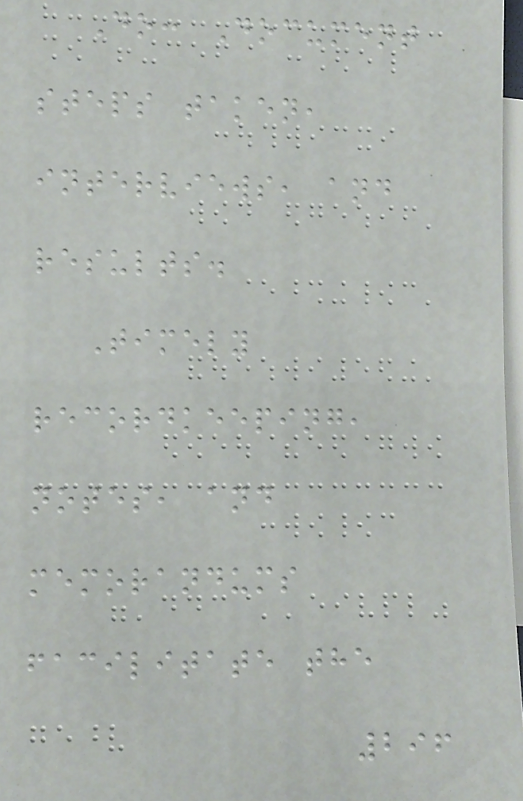Do: Document
steps taken,
interviews, and
results.
Timely
recordkeeping,
notes, and
memorandums
facilitate the
296
